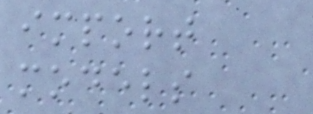import
models
